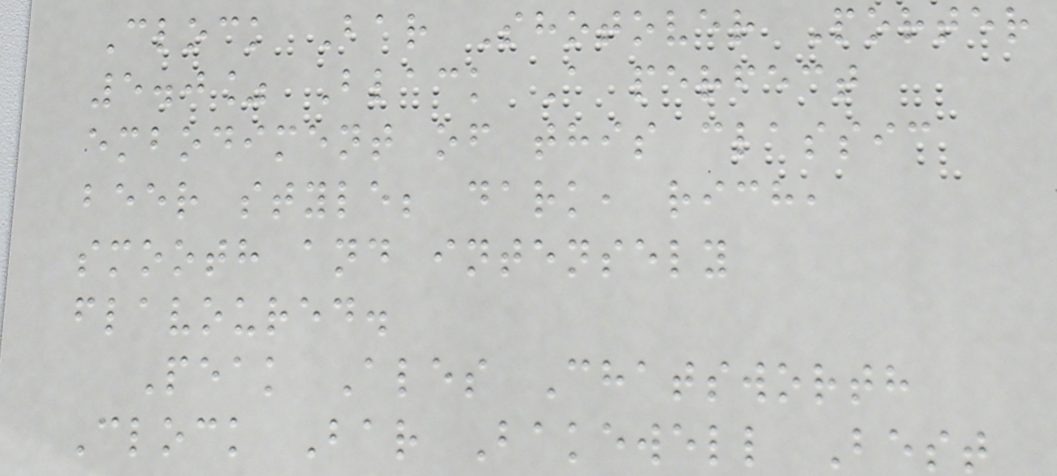Clock Bar Shotover Porter
5.0% Black A perfect
embodiment of this classic
beer style; dark, rich,
smooth and intensely
flavoured.
Peak Ales Chatsworth
Clock Bar Bakewell Best
